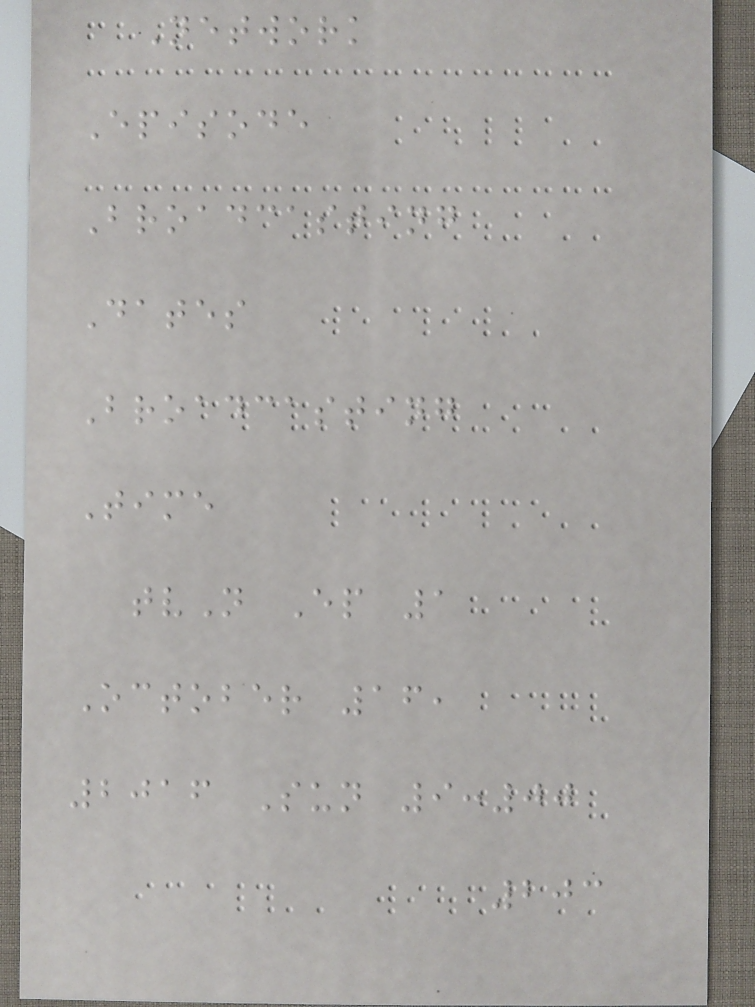Network
Episode
Broadcasting
Dates
Broadcasting
Time
tvN Ep 1
October 16,
2016 Sun 9:00
203
